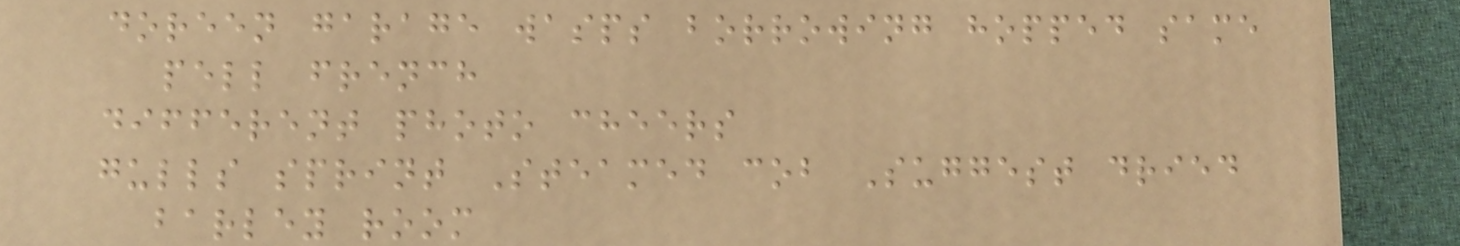doreen garage wasps borrowing hopped same
pell french
different photo cheers
gulls sprint Steamed cob Suggest dried
barley room
